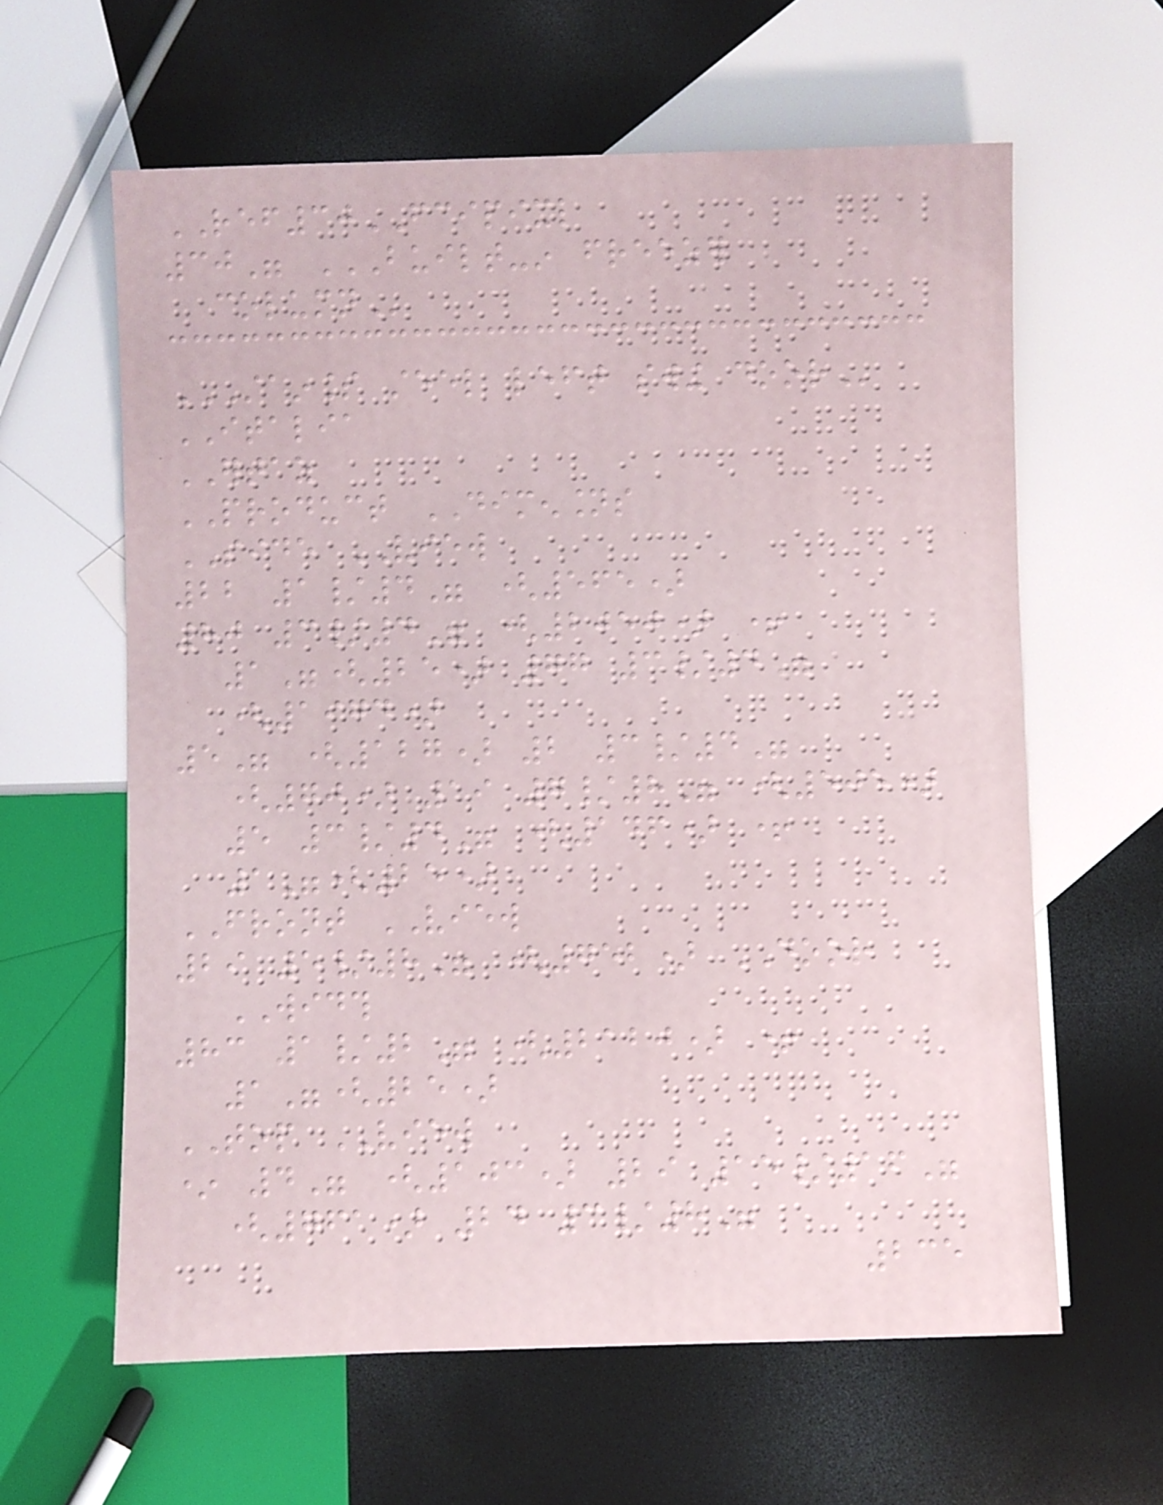REF30FCIPIXL
30" BUILT-IN FREEZER
COLUMN
STAINLESS STEEL LEFT SWING DOOR
ITALIA
ERTAZ
PRODUCT DIMENSIONS
SIDE VIEW
22 1/4" (565)
80 3/4" (2050) +
1"(25) 77 3/4"
(1974)
5" (127) 2 3/4"
(70) 19 7/8" (505)
5 3/4" (146) +
1"(25)
FRONT VIEW
29 5/8" (752) DOOR
WIDTH
83 1/2" (2120) +
1"(25)
TOP VIEW
* 4" (103) 29 15/16"
(761) 24 3/8"
235
